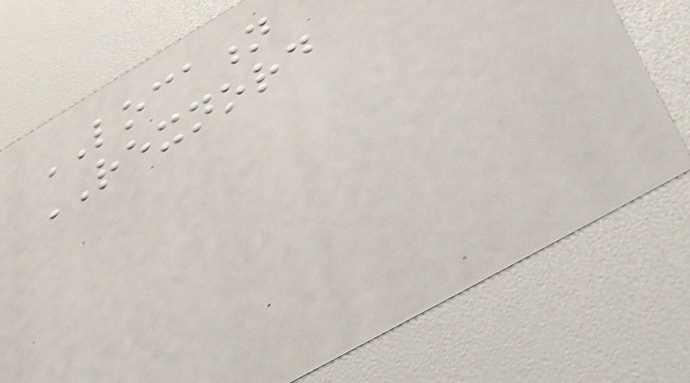LOCATION
REXNORD
